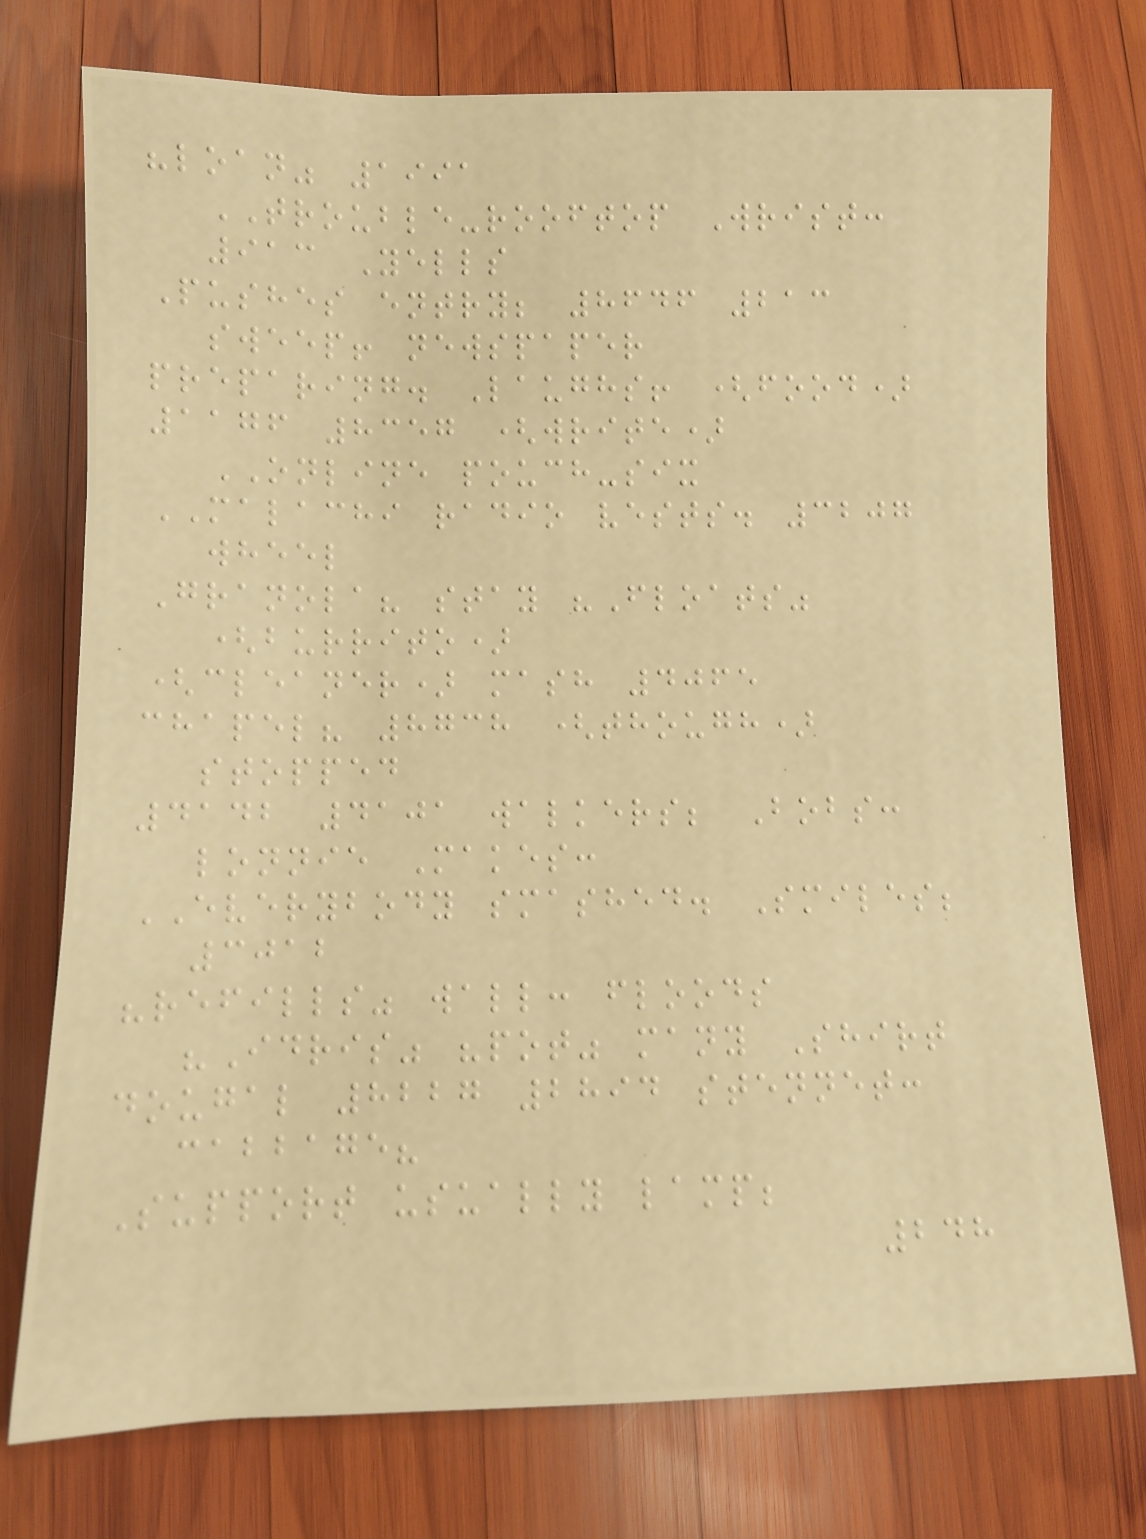"loan" 1991
TROUBLE-rooftop Wrist:
913 Yells
Pushes entry; 8646 213
sweep! newspaper
preparing. Laughs! (food)
1176 8357 (write)
ONLINE pouch-six
MALACHI radio vests. 3207
wheel
Granola? stay "Floats"
(burrito)
(cleaner) mash 4065
chapel? 8738 (though)
stopped
4142 4101 walkers; Bobs:
lonnie Makes:
EVERYBODY smashed. Smiles;
3012
"refills" wall: floods
"Idris" "pot" many Shirt
dougal 8227 2894 stennet:
cabbage?
Support usually lamp;
248
